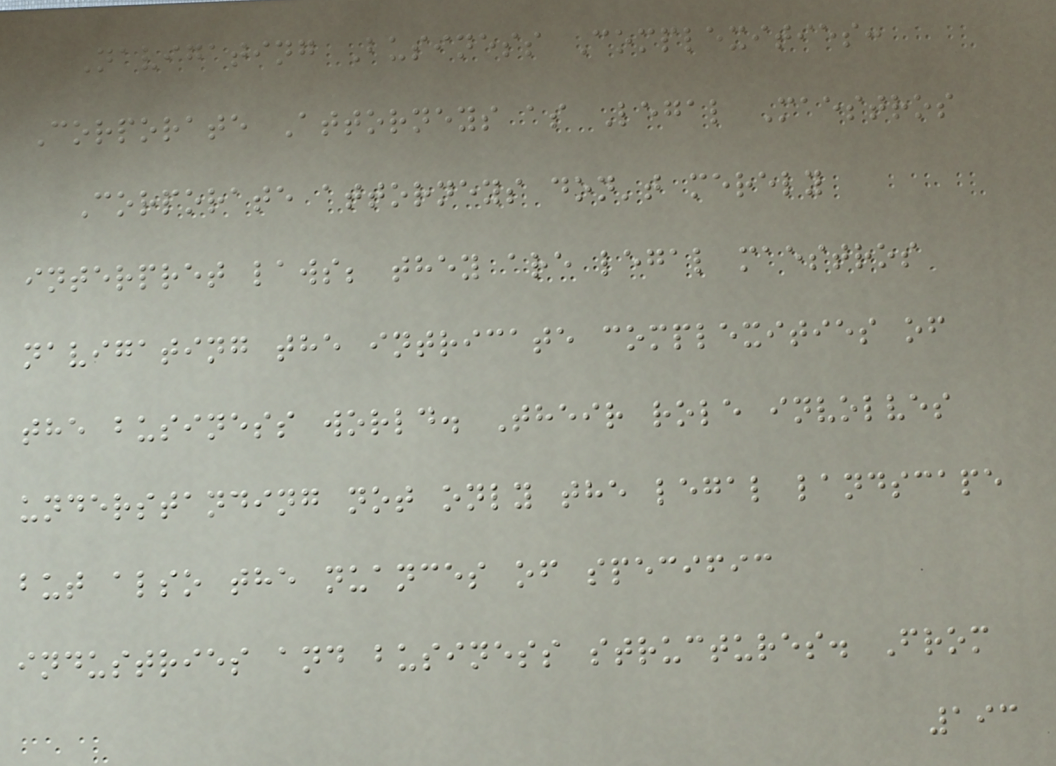Navigating Business Complexities:
Corporate Attorneys as Legal Maestros
Corporate attorneys don't merely
interpret laws; they are legal maestros
navigating the intricate complexities of
the business world. Their role involves
understanding not only the legal landscape
but also the nuances of specific
industries and business structures. From
193
